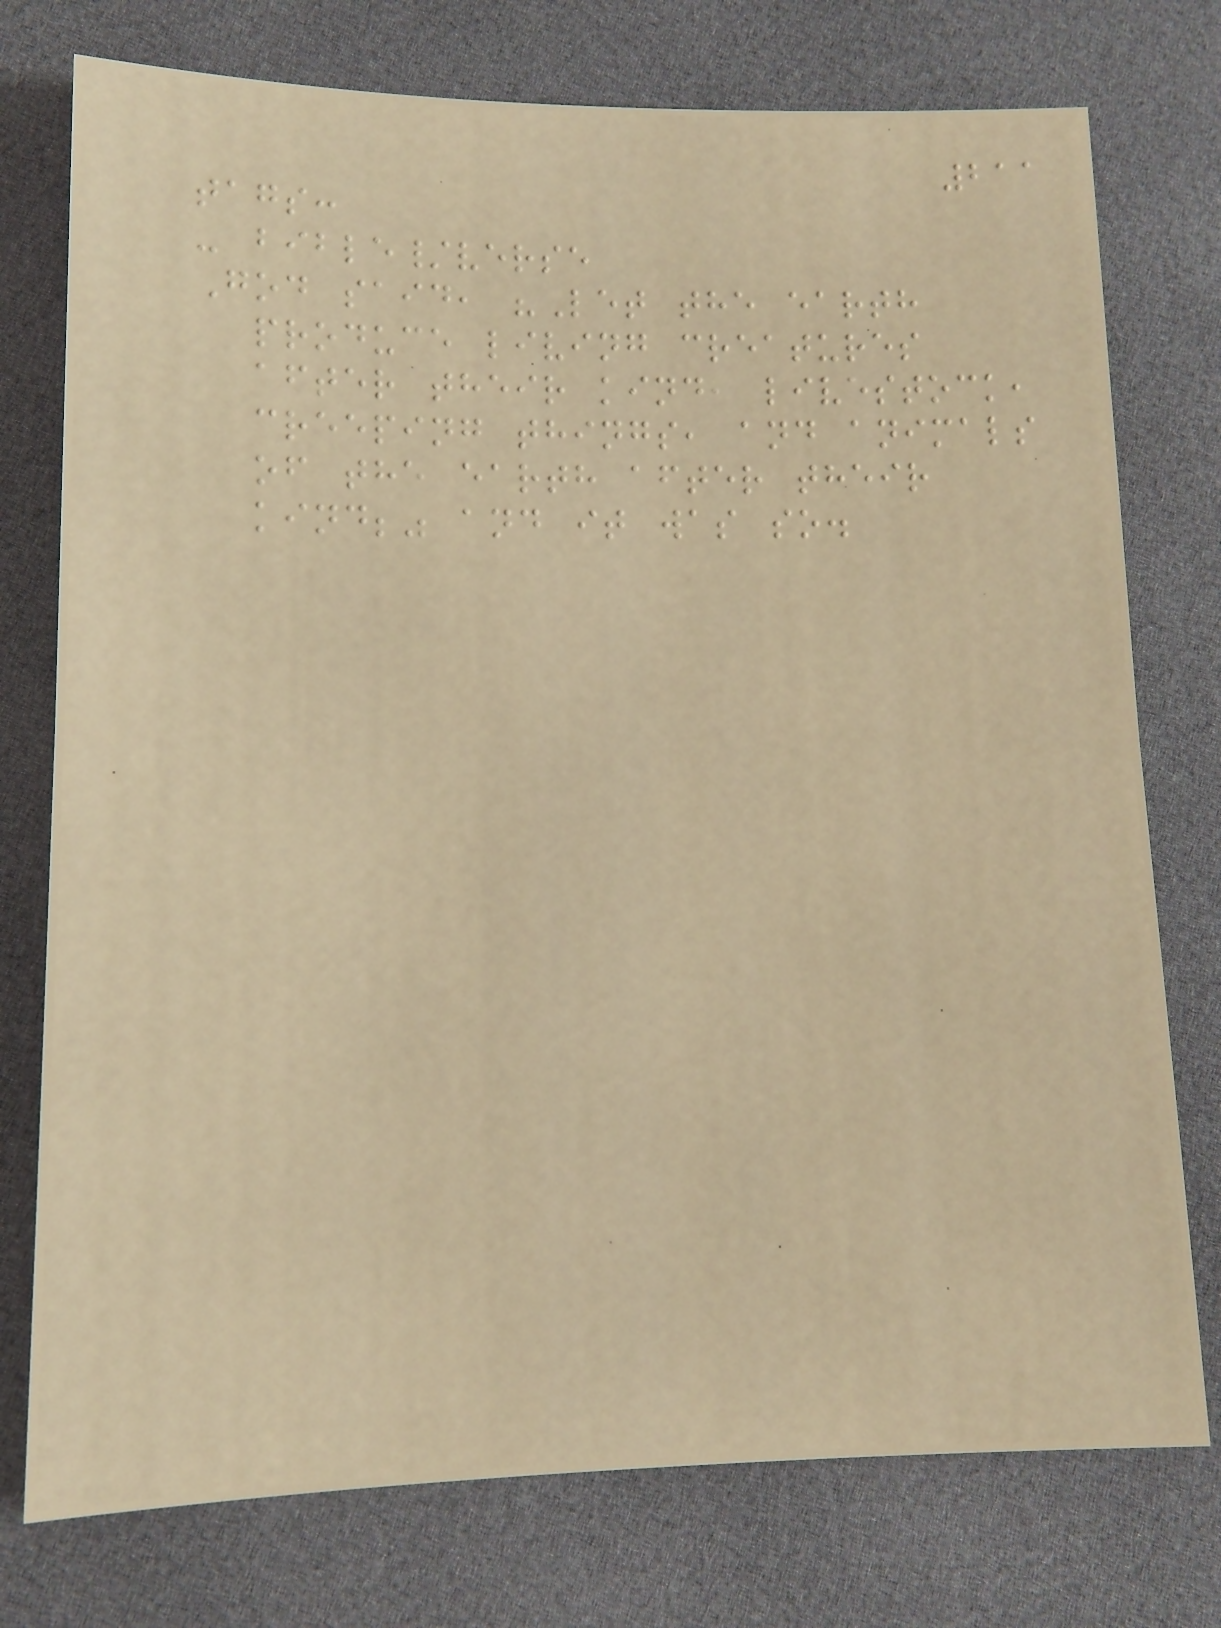211
tags:
- bible/verse
God said, "Let the earth
produce living creatures
after their kind, livestock,
creeping things, and animals
of the earth after their
kind;" and it was so.
